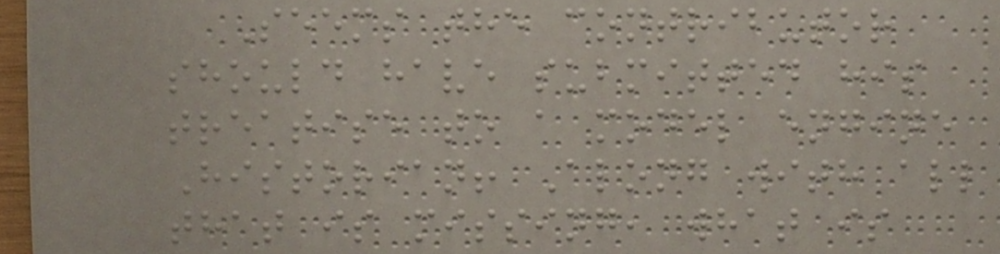Seems the contributor
should have submitted his
treatise to a model engine
Historian! Along with all
that is missing, what is
